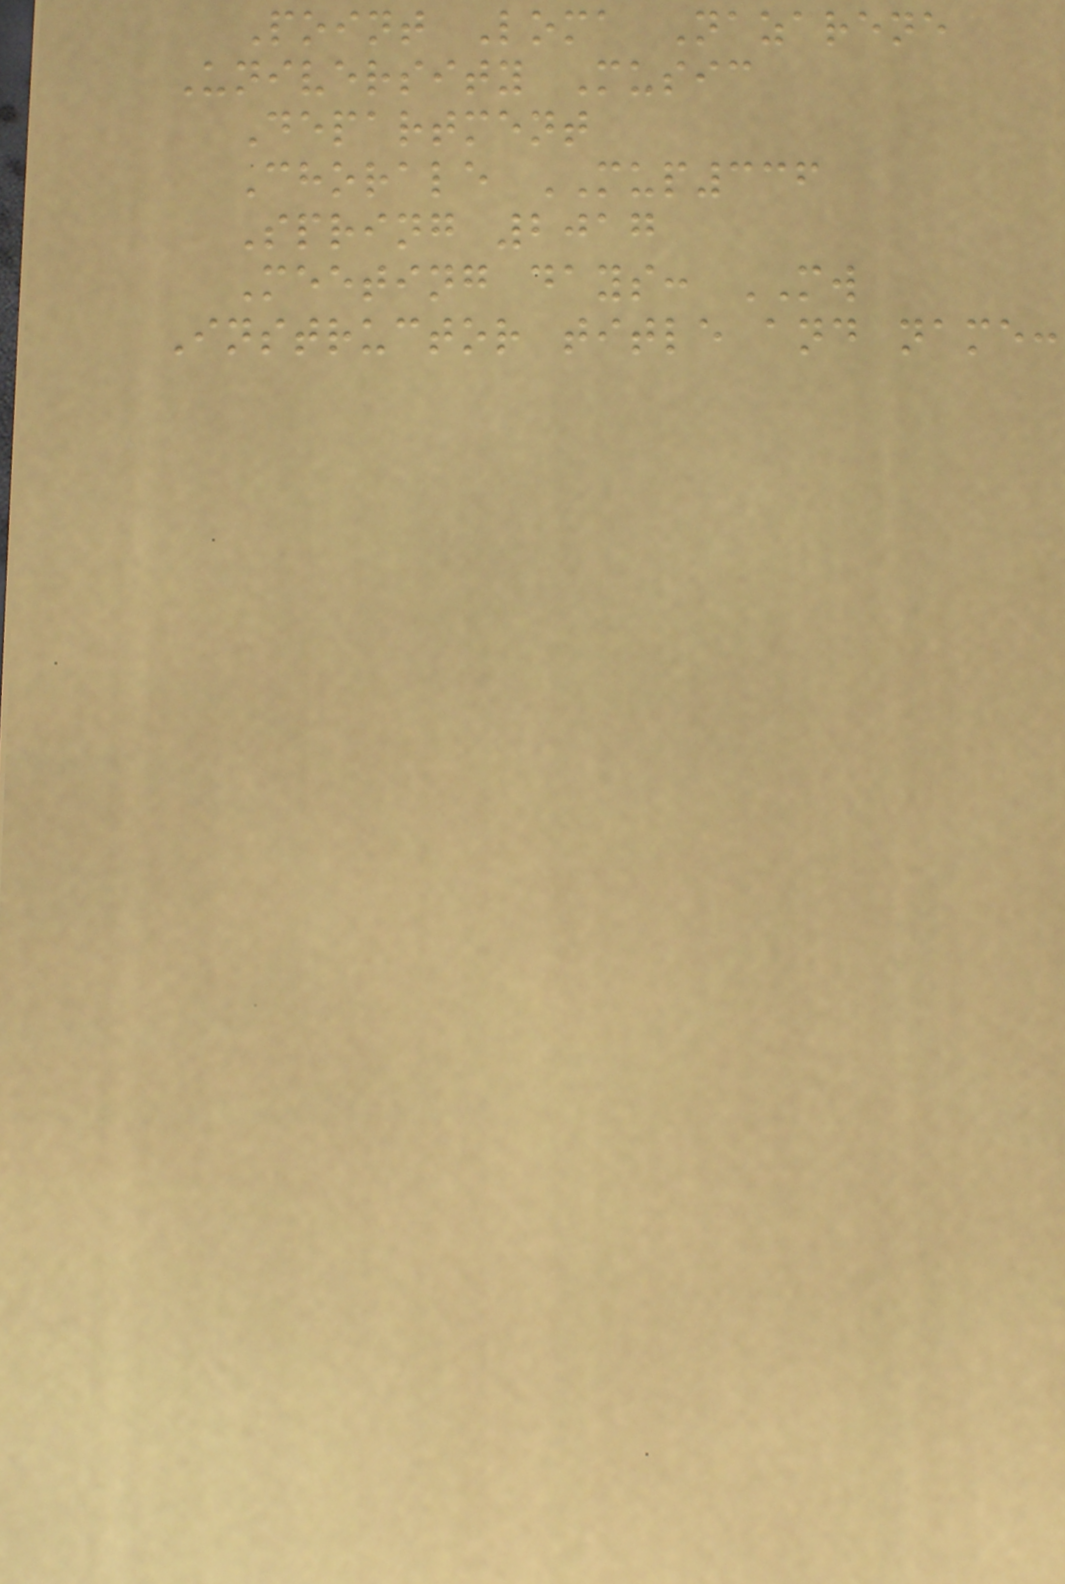Point Loma Nazarene
University Music
Department
Chorale MUP336
Spring 2017
Meeting days: MW
Instructor title and name:
